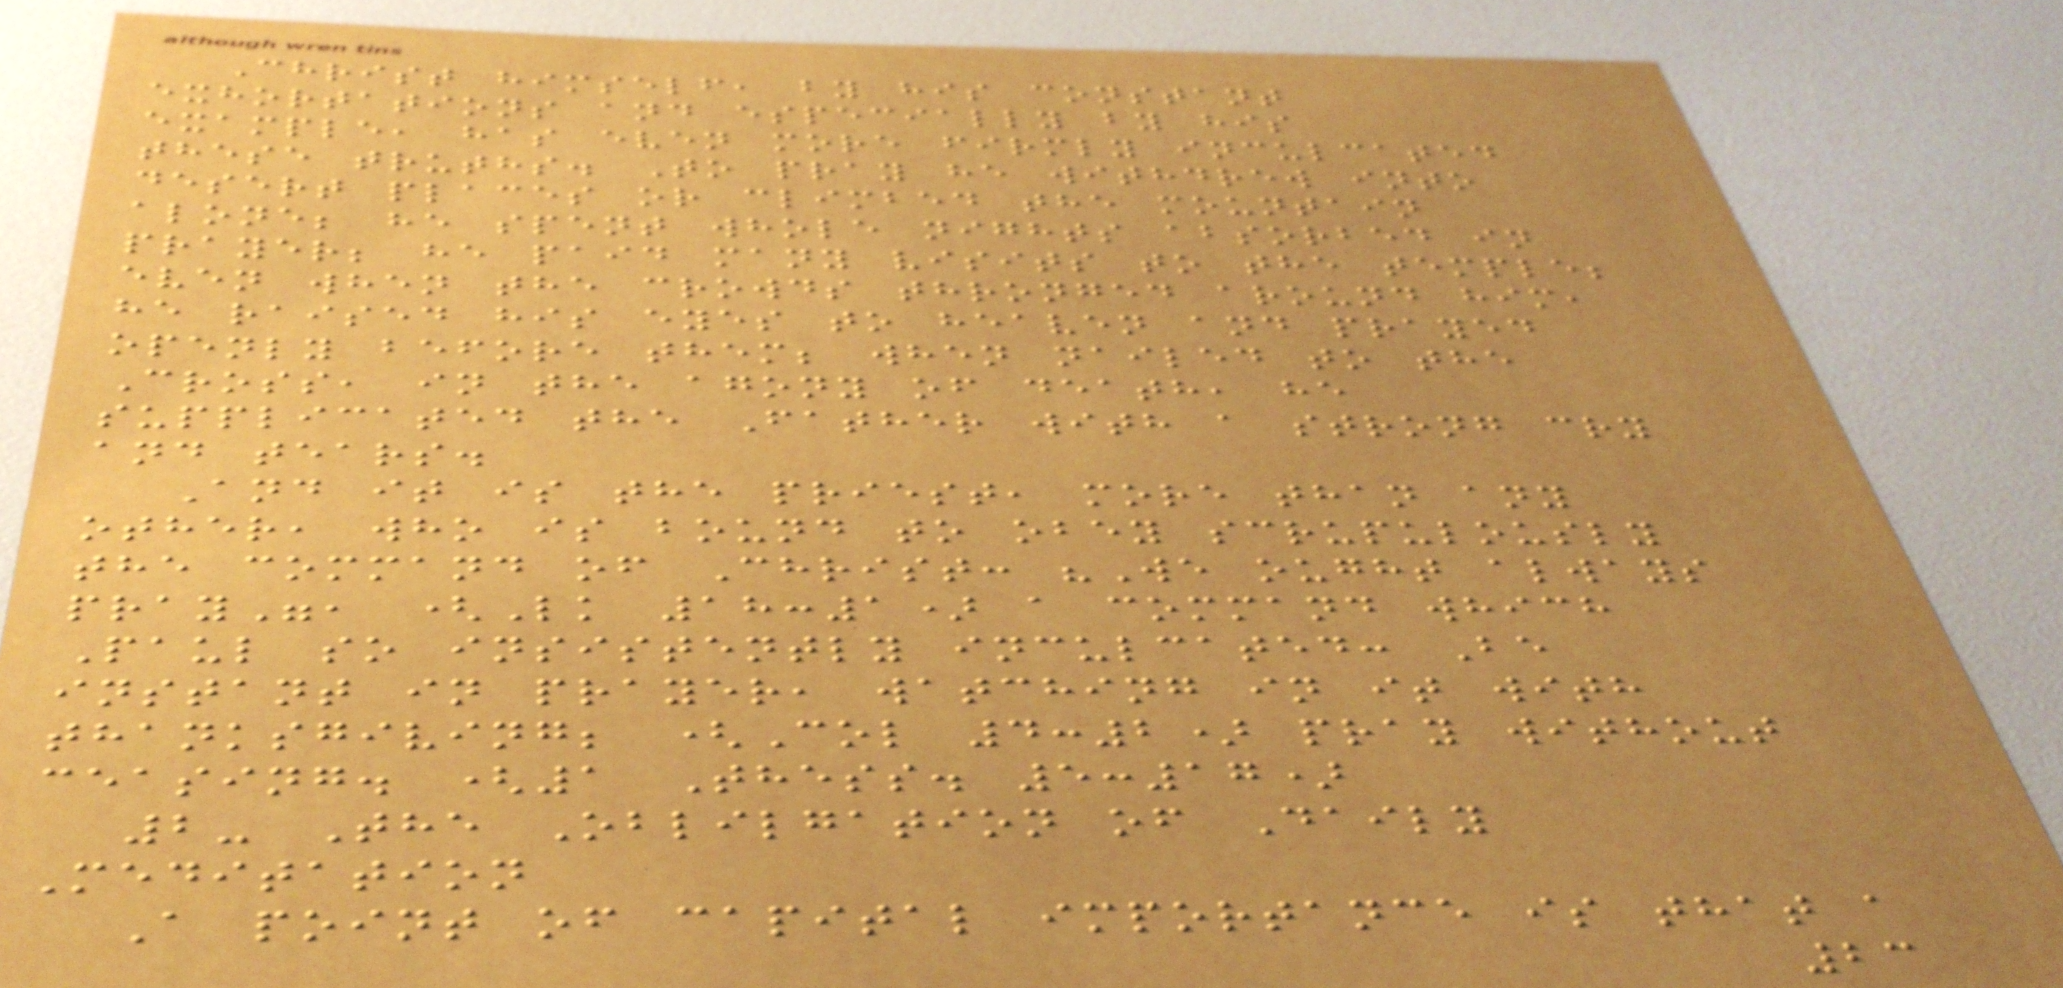Christ himself, by his constant
exhortations and especially by his
example, has even more firmly inculcated
these truths. To pray he withdrew into
desert places or climbed the mountain
alone; he spent whole nights absorbed in
prayer; he paid many visits to the temple;
even when the crowds thronged around him,
he raised his eyes to heaven and prayed
openly before them; when nailed to the
Cross, in the agony of death, he
supplicated the Father with a strong cry
and tears.
And it is the priest, more than any
other, who is bound to obey scrupulously
the command of Christ: "We ought always
pray", (Lk 18:1) a command which
Paul so insistently inculcated: Be
instant in prayer, watching in it with
thanksgiving; (Col 4:2) pray without
ceasing. (1 Thess. 5:17)
2- The Oblilgation of Daily
Meditation
A point of capital importance is that a
23
